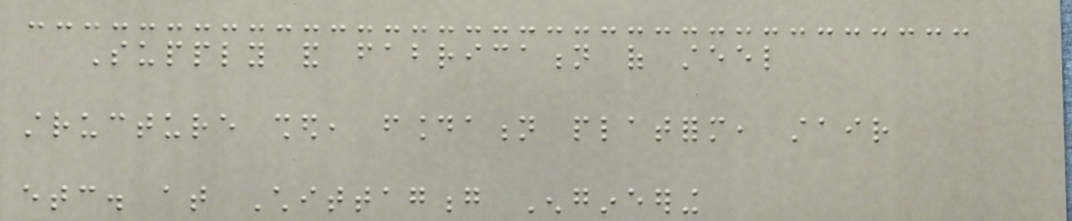Supply and fabrication of steel
structure shed, foundation platform, stair
etc. at Chittagong Engineering
